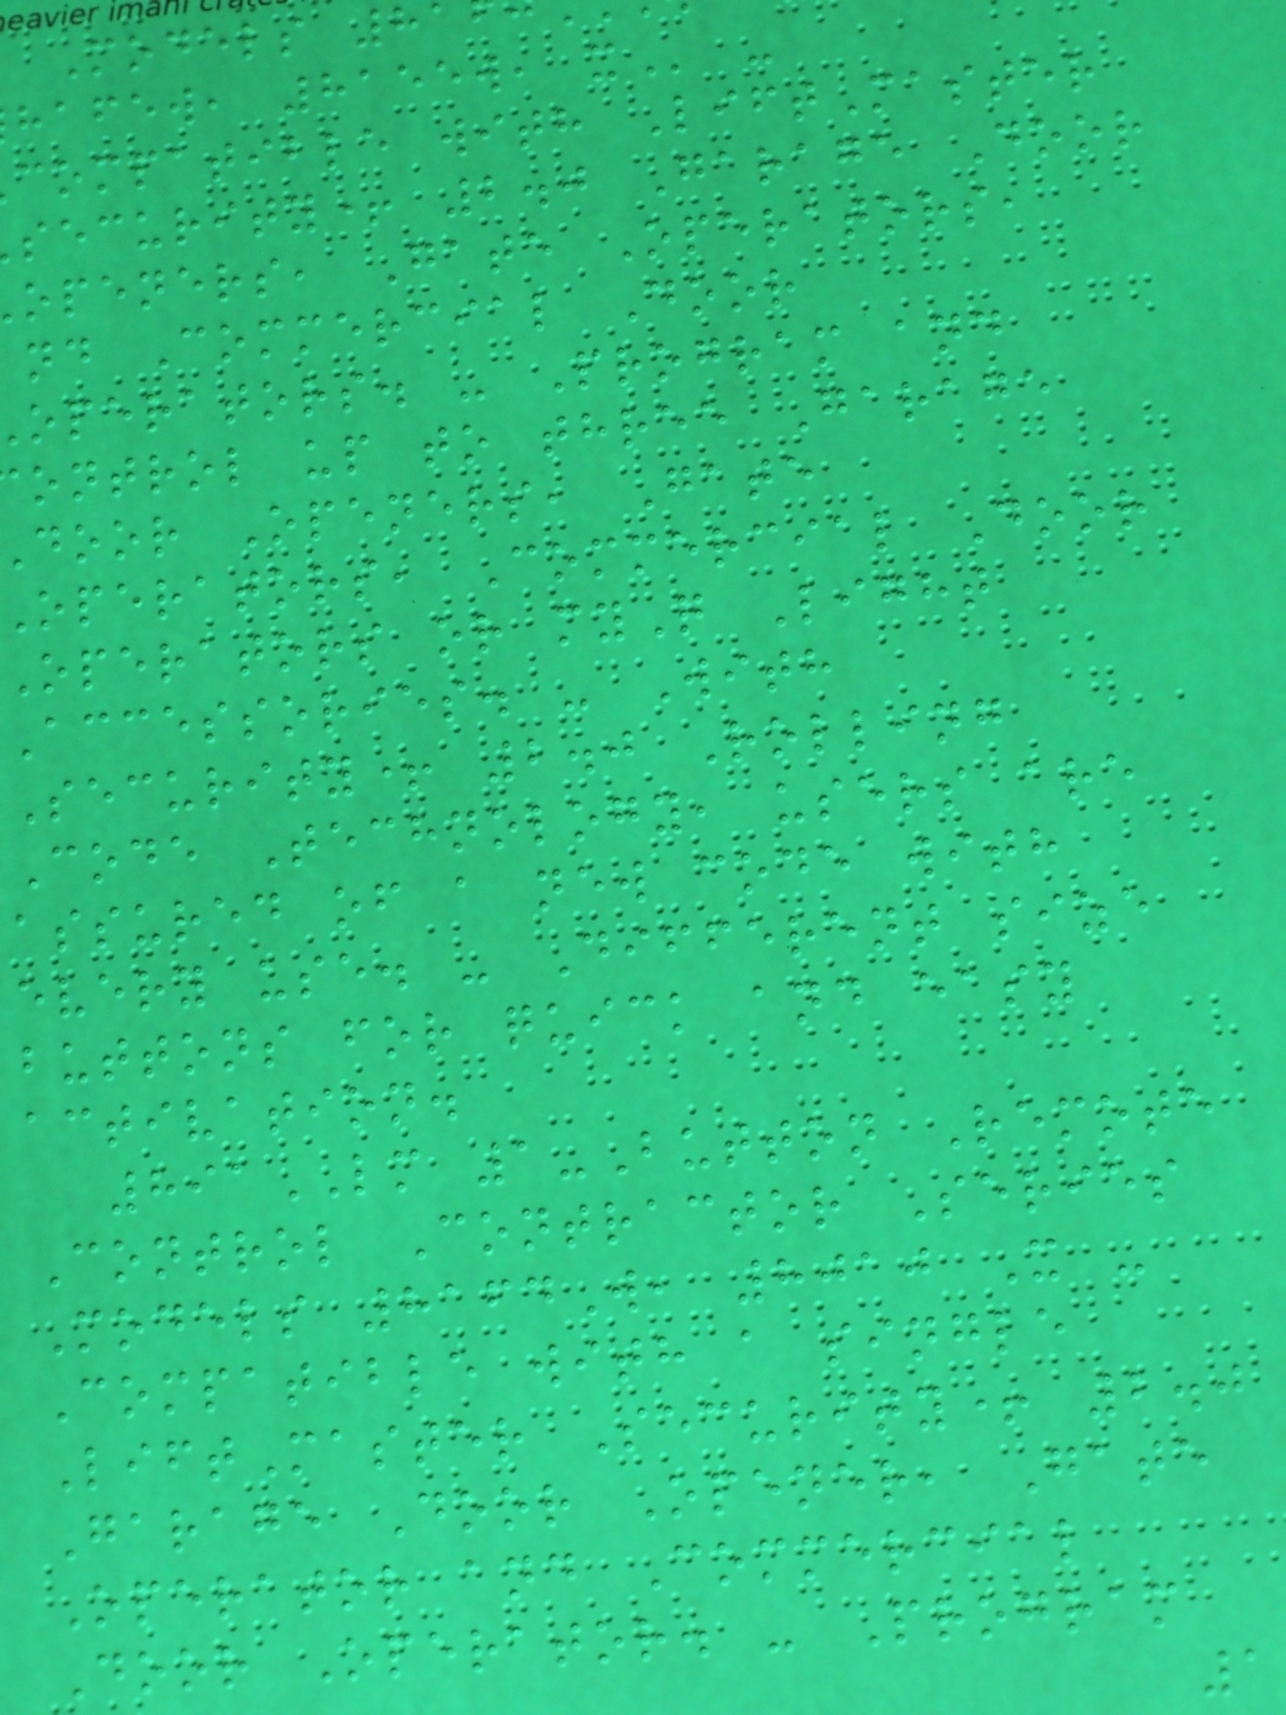Models 8
hafew, 8155w,
compatible with LiftMaster
security+ 2.0 Garage Door
openers, Gate Operators,
nd Commercial Door
operators. - Program and
ontrol up to three Garage
door Openers, Gate
operators, Commercial Door
Operators or myQ Light
Accessories. - With
Security+ 2.0 Rolling
Code Technology, users are
assured of a new code with
every use. - Different size
buttons for quick and easy
activation.
891LM 1-Button Remote
Control Contractor Series
Models 8164W, 8010 X -
Compatible with a single
LiftMaster Security+ 2.0
Garage Door Opener, Gate
Operator and Commercial
Door Operator. - Program
